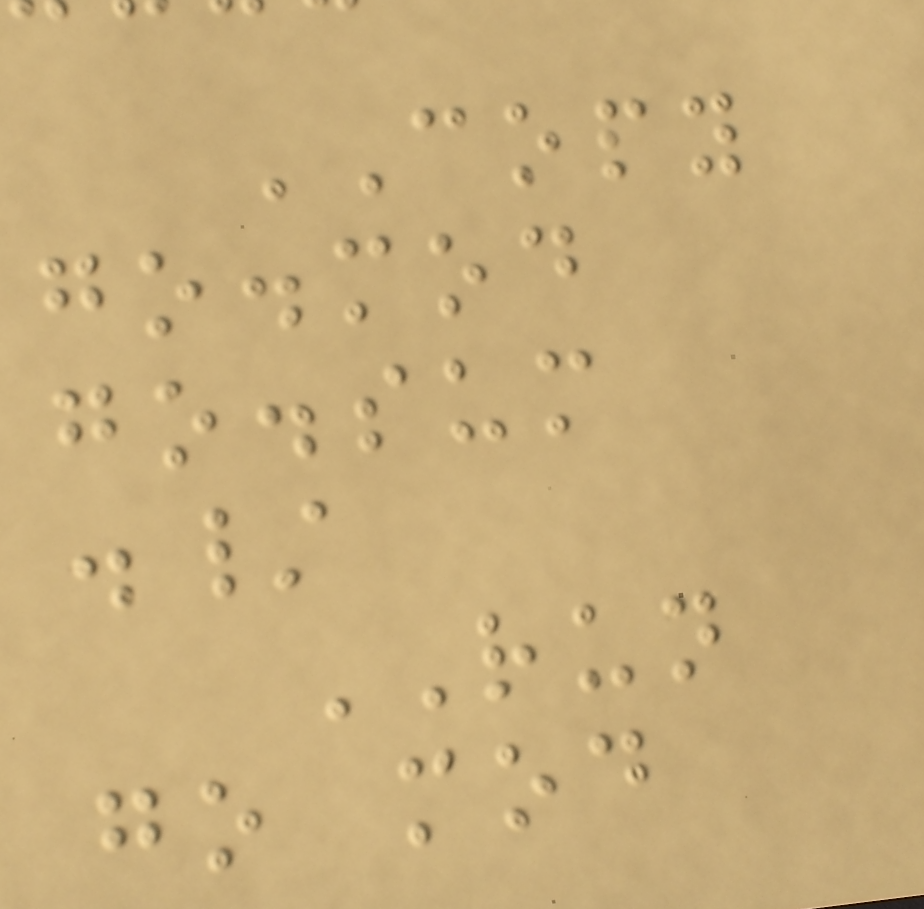COPY
go.mod
go.sum
./
RUN
go mod
